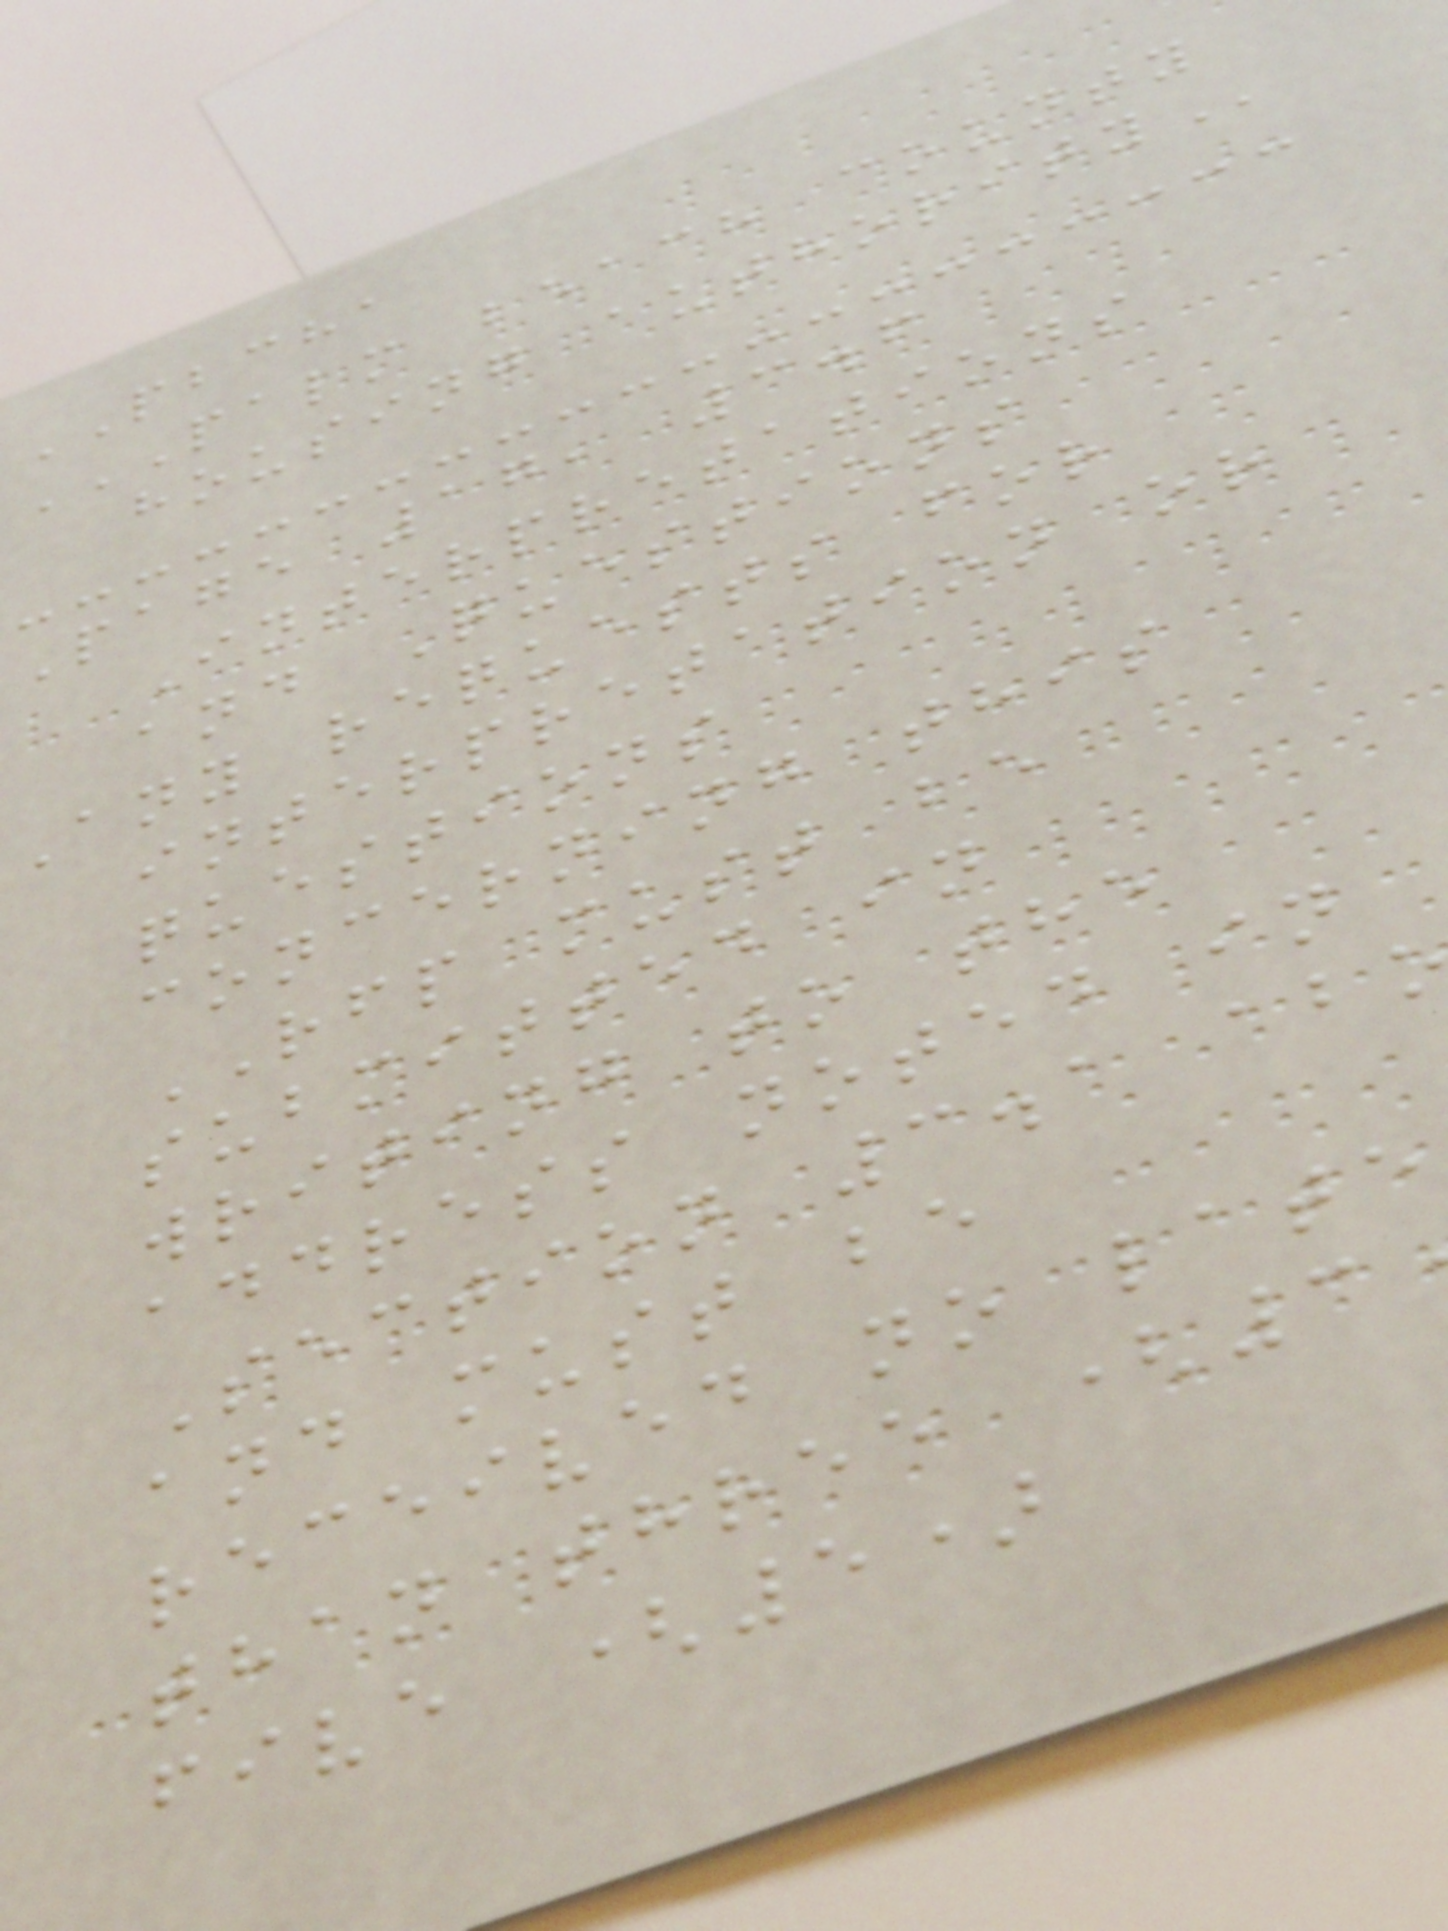PBCHA
PALM BEACH COUNTY
housing
Page 17, 3.6
Interpretations
and Questions
Any requests for
interpretation or
questions
concerning this
RFP must be
submitted in
writing to the
address noted in
Section 3.1 ab
and must be
received no late
than three (3
five (5)
